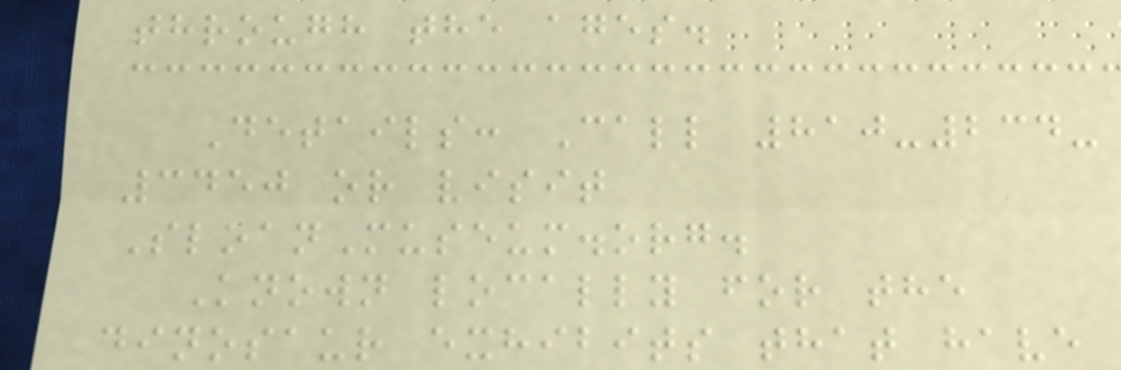through the ages.
Details: Call 810-234-
3450 or visit
SloanMuseum.org.
Known locally for the
dinosaur exhibits that have
